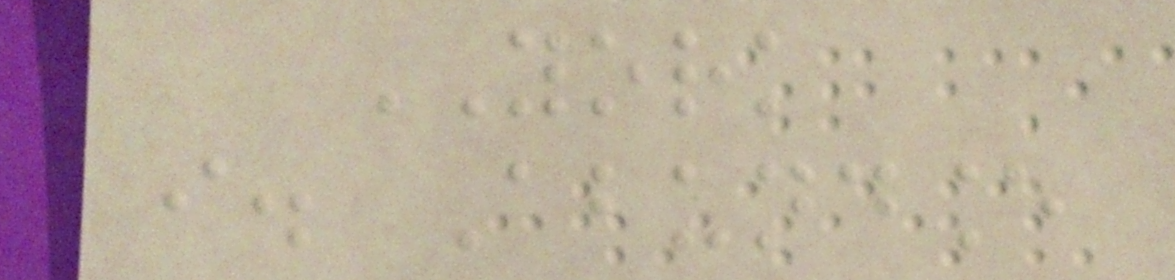YORK
i. Abundance
